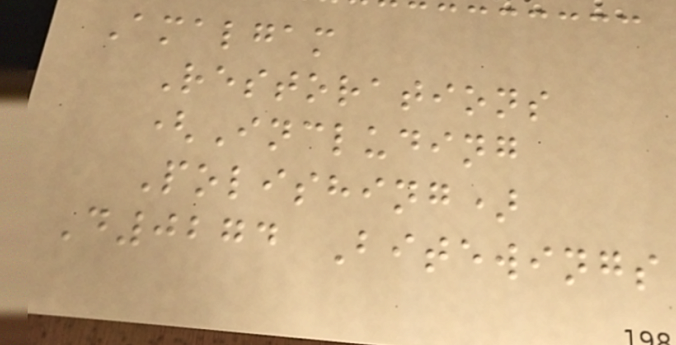Amalgam
Restorations
(Including
Polishing)
D0274 Bitewings
